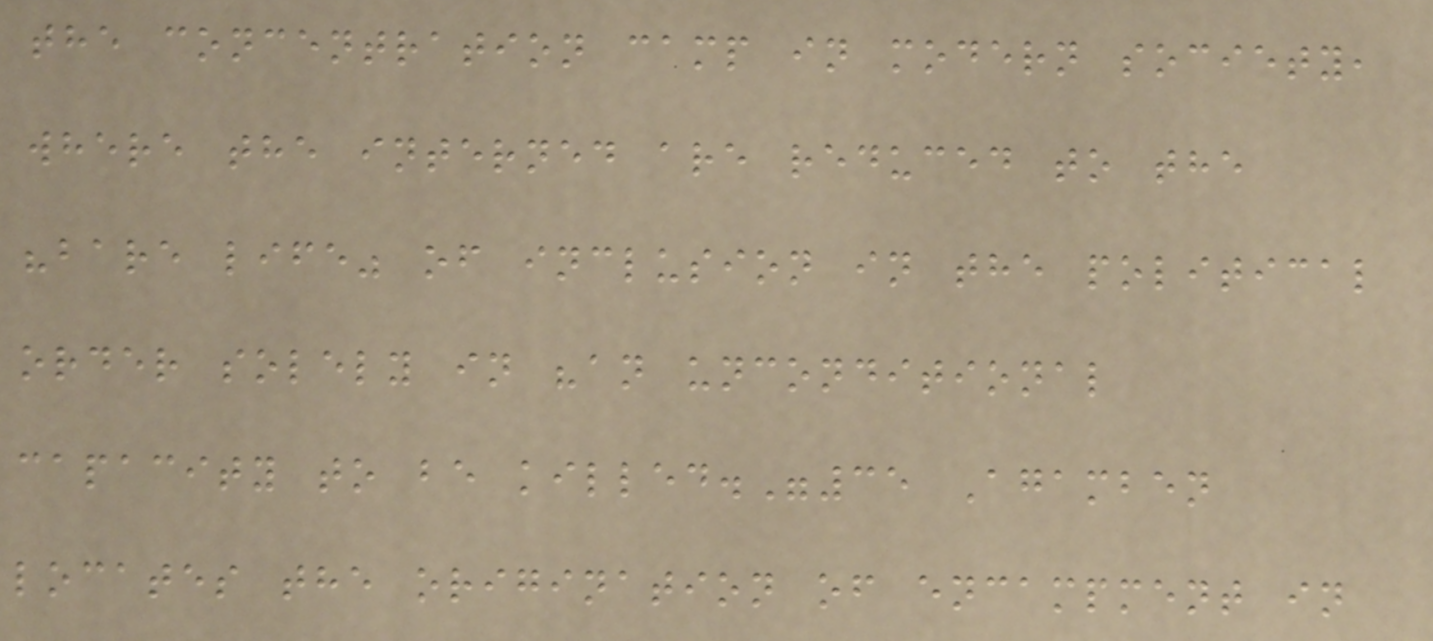the concentration camp in modern society,
where the interned are reduced to the
"bare life" of inclusion in the political
order solely in "an unconditional
capacity to be killed."35 Agamben
locates the origination of encampment in
